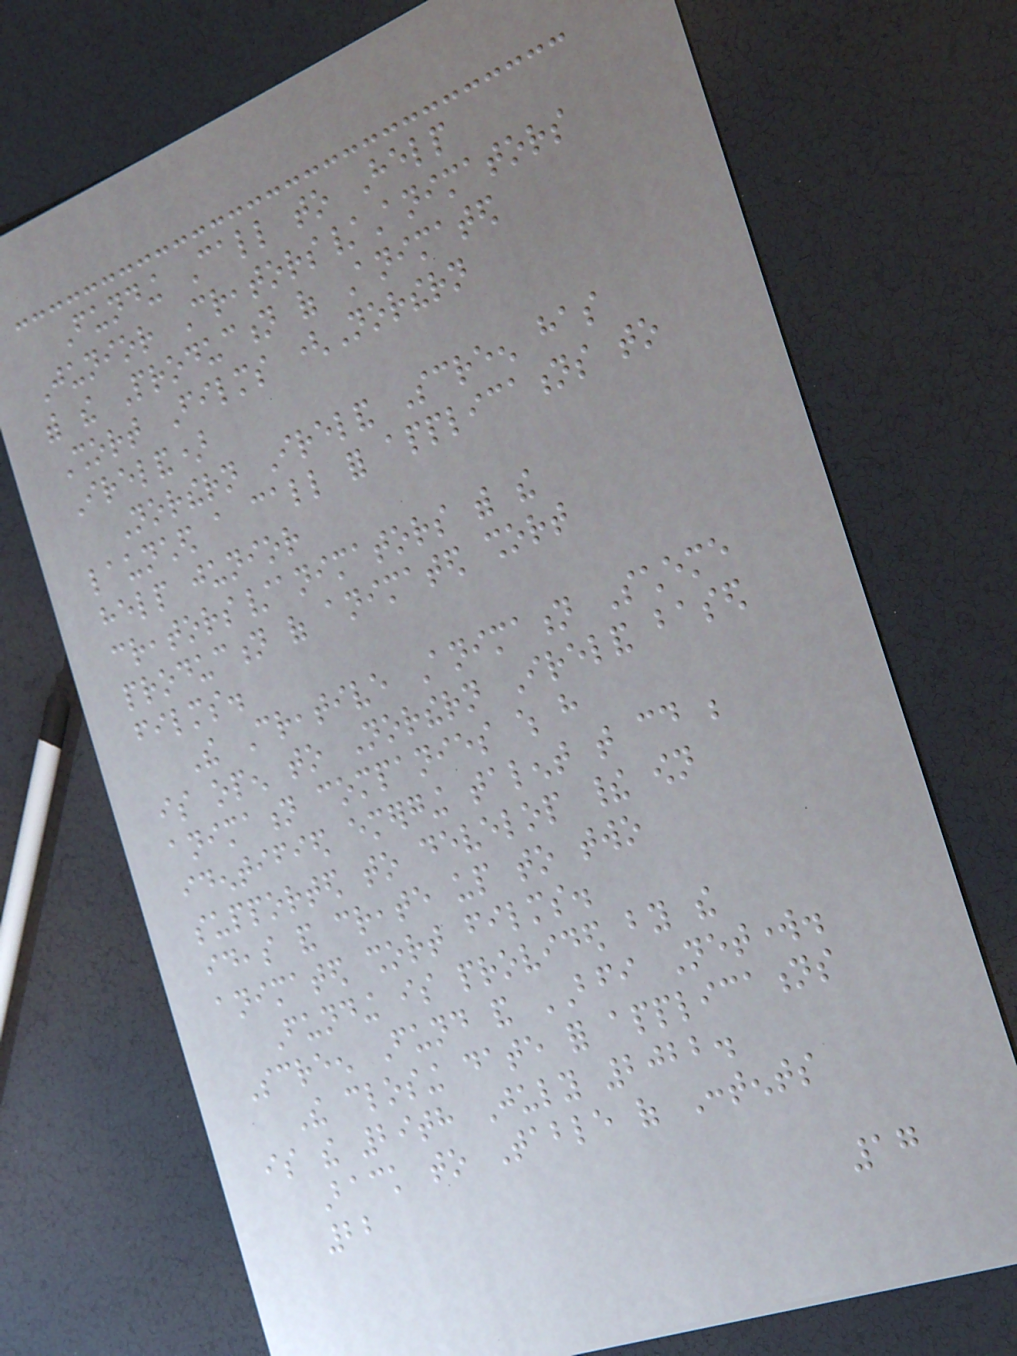Funding Call to Help
Junior Creators/Animators
with the Production of Animated
Short Films (Northern
Ireland)
Northern Ireland Screen has
launched a call for applications to
help junior
creators/animators with the
production of animated short
films.
The Creative Animation Scheme
is open to Northern Ireland based
animation companies which have
identified emerging talent that could be
supported to develop their own
ideas and create up to two
animated short films.
Funding is provided by the
Screen Fund and BFI Network.
The closing date for applications
is the 29th July 2022.
Back to Table of Contents
22
17
